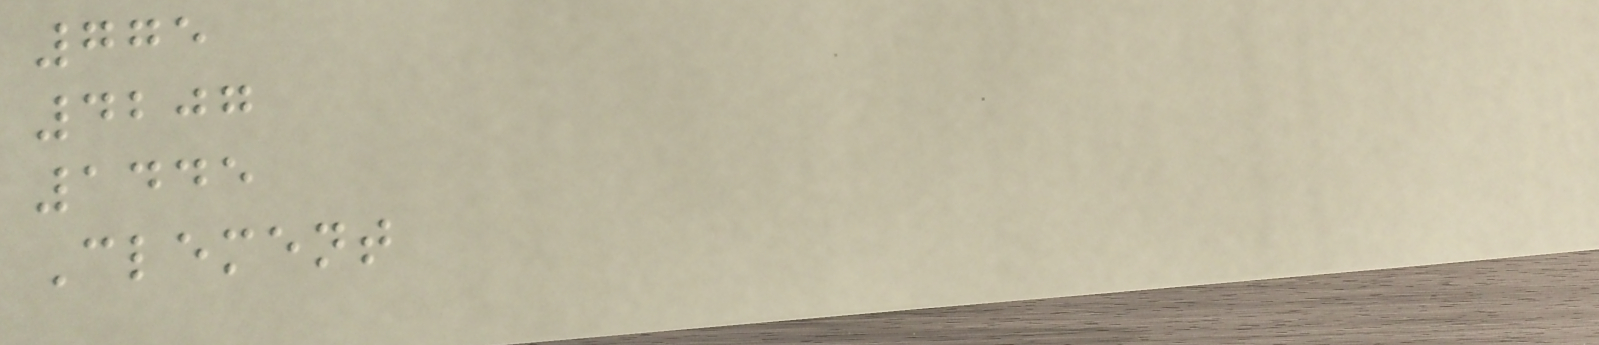775
4207
1445
Clement
